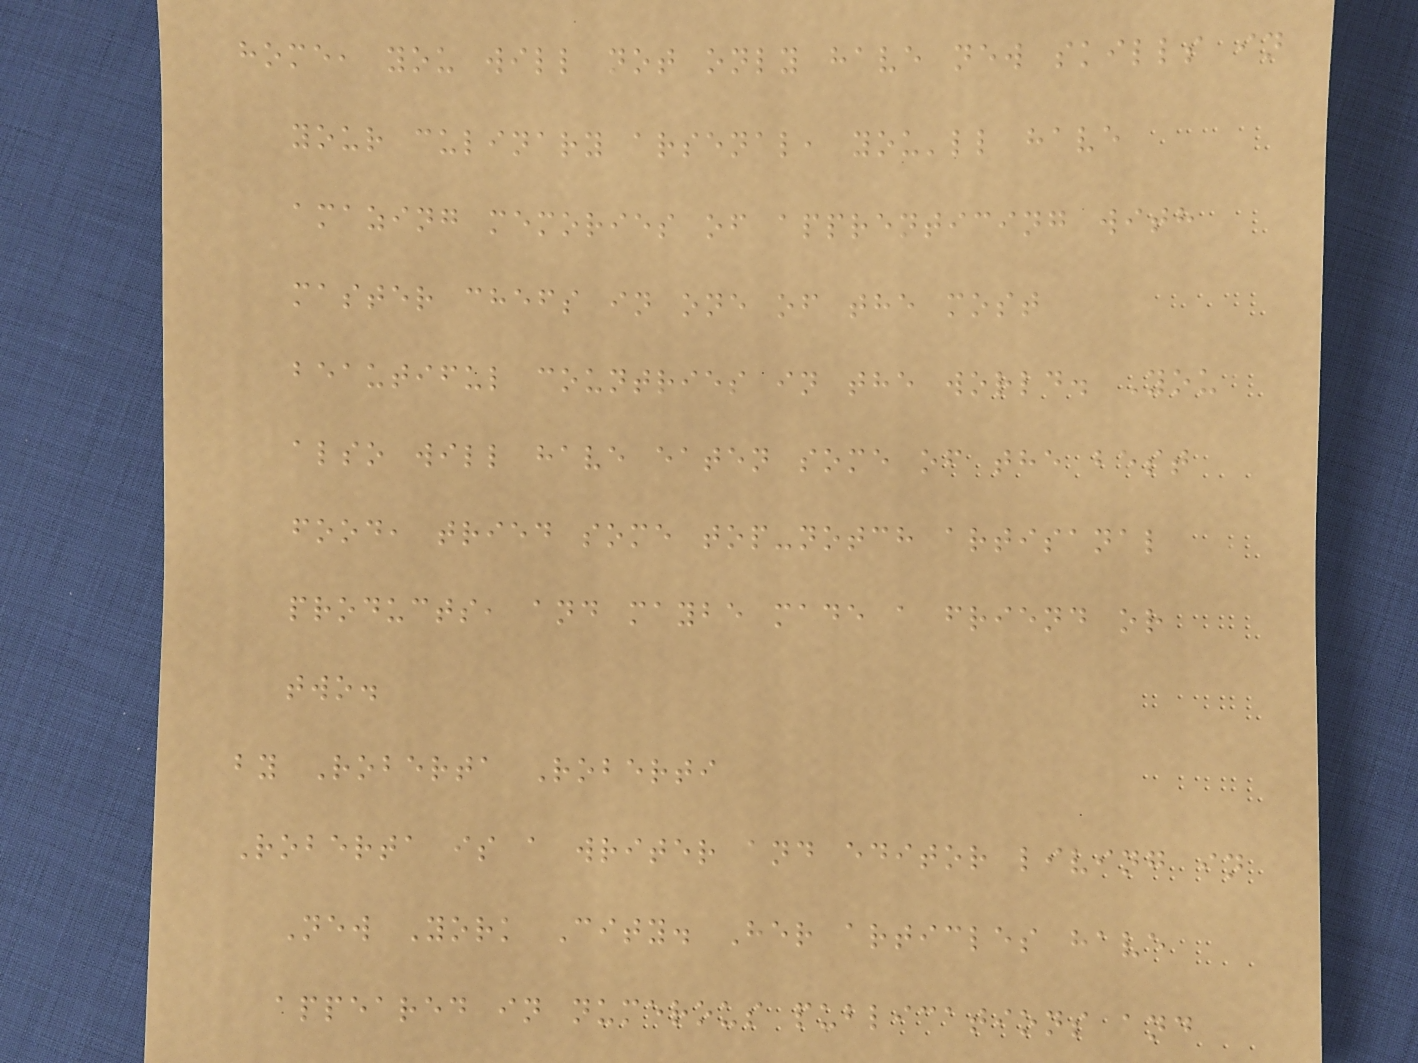home, you will not only have new skills in
your culinary arsenal, you'll have
amazing memories of apprenticing with
master chefs in one of the most
beautiful countries in the world. You
also will have eaten some of the best
food, tried some top-notch artisanal
products, and maybe made a friend or
two.
by Roberta Roberti
Roberta is a writer and editor living in
New York City. Her articles have
appeared in numerous publications and
